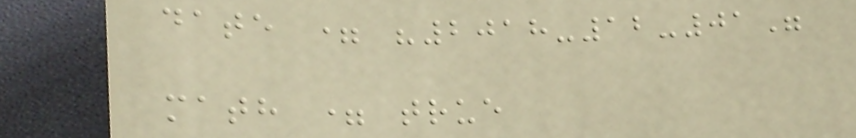date = "2018-12-01"
math = true
